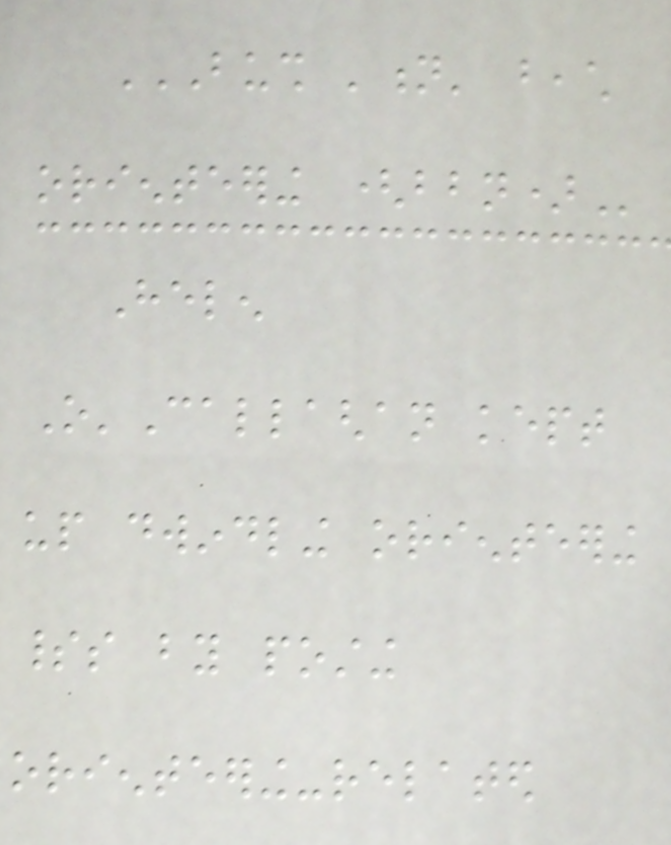BUSH 'N' BEACH
ORIENTEERING (BBN)
Helen
O'Callaghan kept
up dwindling orienteering
spirits by posting
orienteering-related
